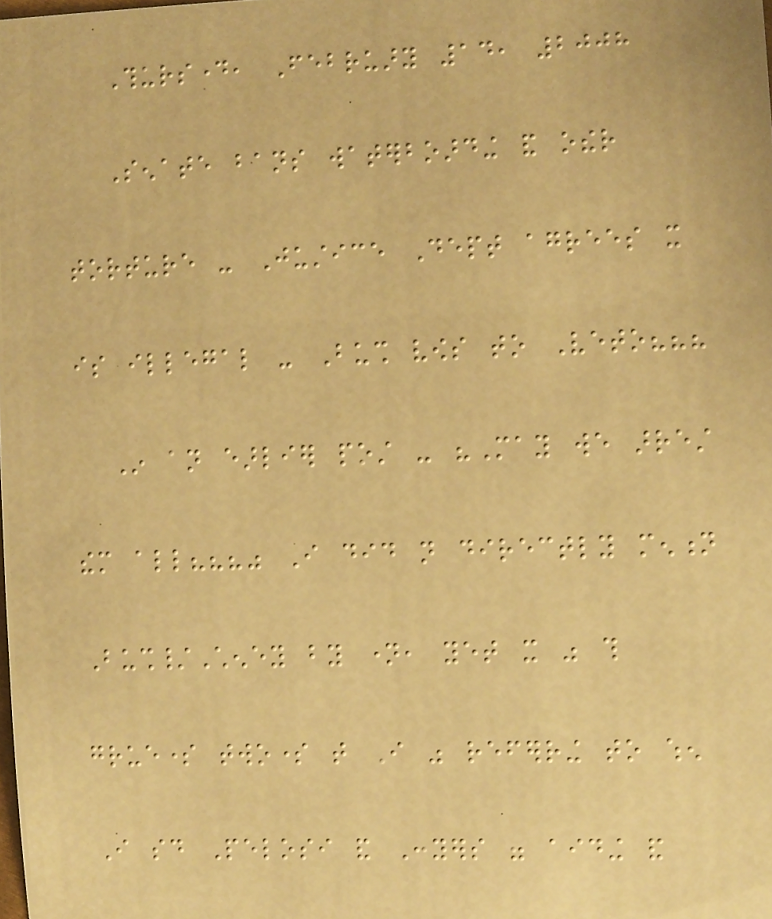Thursday, February 14, 2008
Senate bans waterboarding and other
torture - Justice Dept agrees it
is illegal - Bush vows to Veto???
In an earlier post - "May we arrest
them all???" I did not directly mention
Bush/Cheney by name, yet it was this
gruesome twosome that I was referring to when
I said Pelosi and Conyers were aiding and
